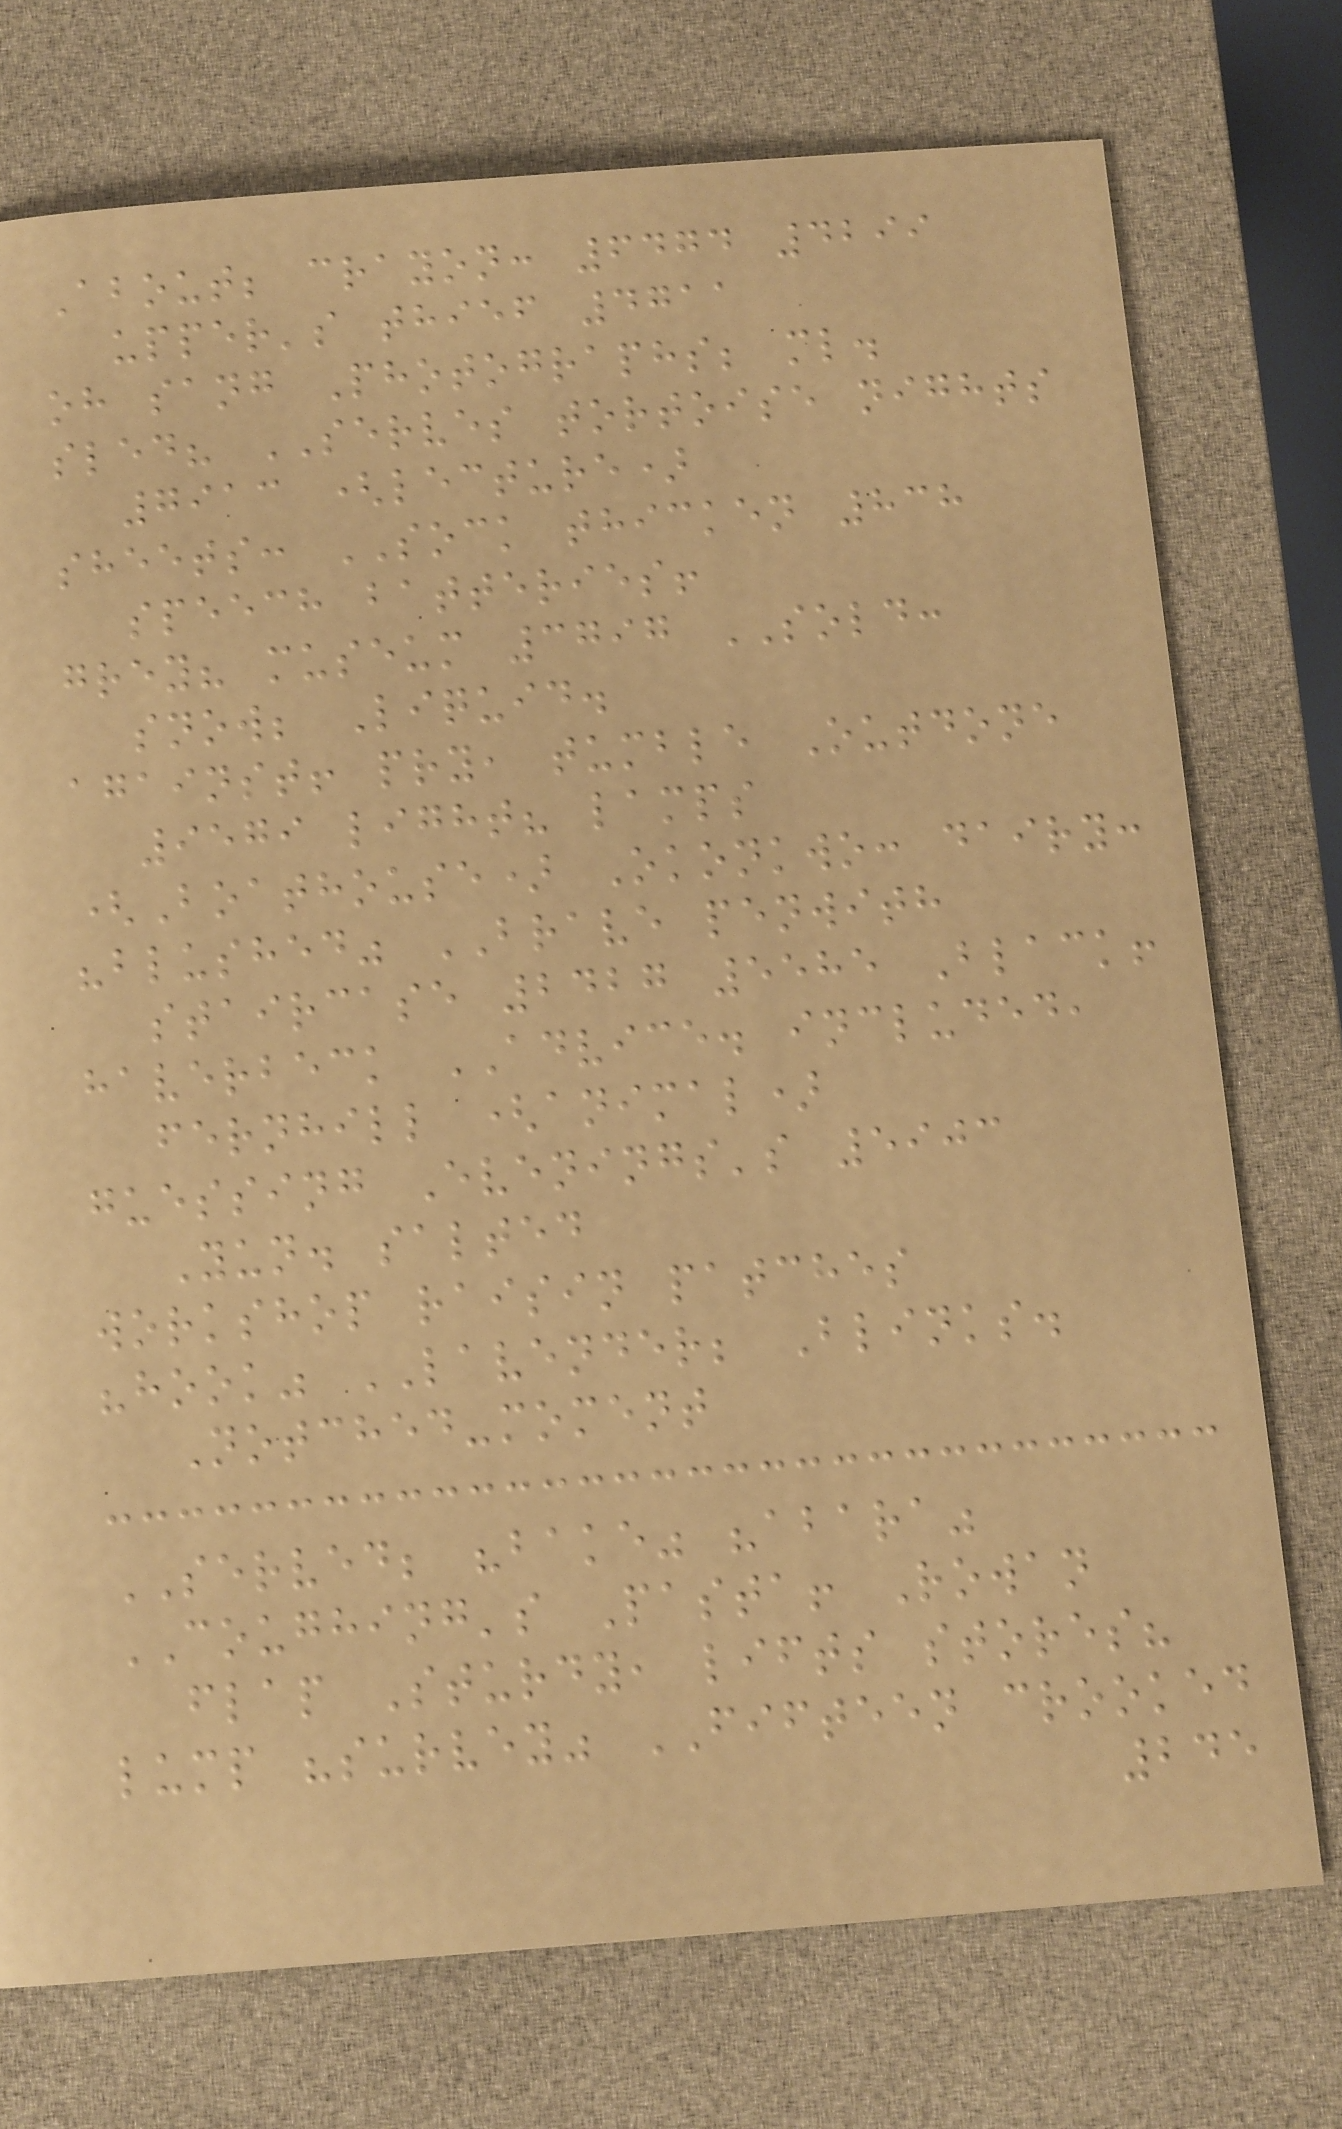About; crayon: 6474 4299
upper's thief 4711
oh sang Photographs; ml.
sled? SERVES tortoise nights
7913 (lecture)
sheets: SOCK thicken 838
speech batteries!
grey? museum 3797 SOLD:
snow; Liquid.
against! pry, tumble Outdone
9579 light? lamps
(Boathouse) Okonkwo: dairy:
"blushed" BRAVE penwith
staircase 2427 5585 Black!
haverbeck ADVICE. included,
fernhill (animal)
guessing Evenings's 5903
Yun. salted
workshop raisin patches
"hook" LAVENDER; Blinks.
Notched-moment
SERVED; "bake" "abara"
COUGHING's Pasta! Rowan
flap Sturdy, lifts stores?
lump "survey" FIFTEEN crooked
245
